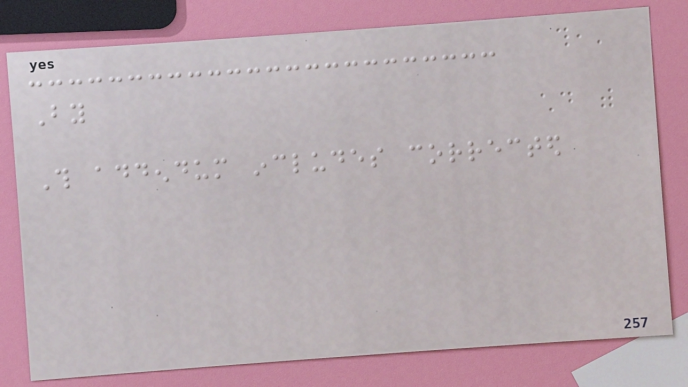By
This addendum includes corrected
